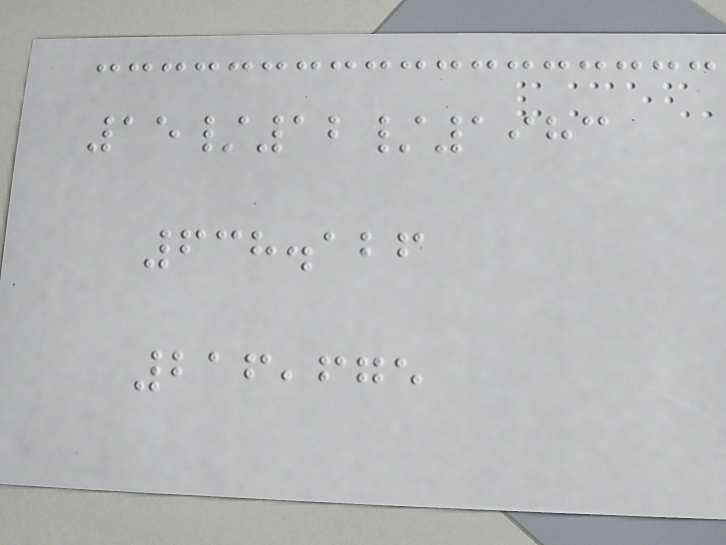15/12/1983
638.126
216,675
